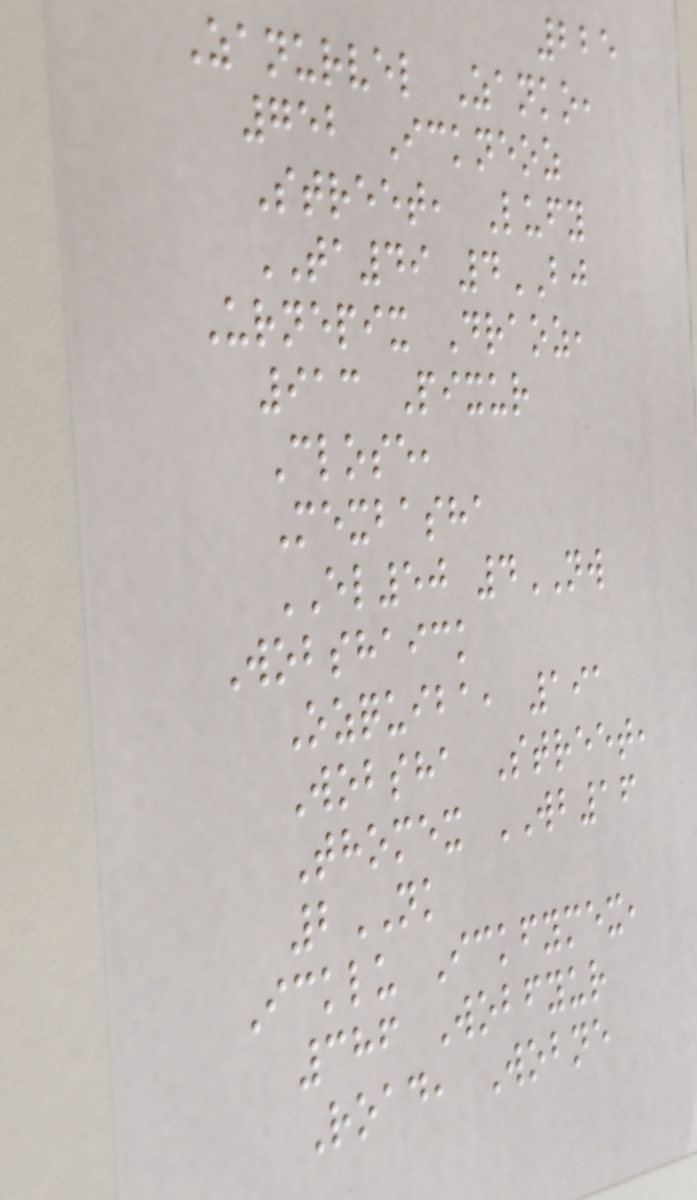225
Zanurvel Zanko,
752 Ickneoz
Street, Lufy
TA49 4BJ
Urnepix Draoz,
913 Pixur
Close,
Mexbasha
EL50 4NW
Wobshaick
Ozquiba, 191
Wobsha Street,
Thomex WB16
2NK
Icklu Ickfymex,
386 Wobfyur
Road, Wobne
